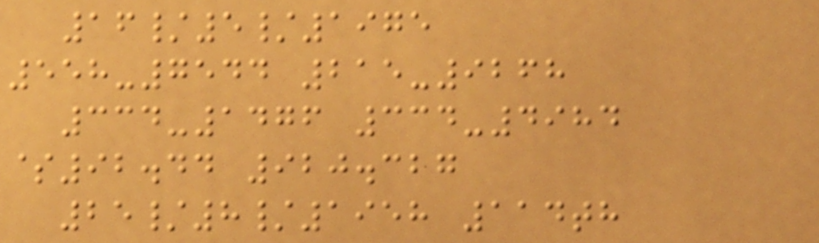16/5/1975
558-7544 215-9268
334-1476 334-4984
$92.44 920.327
25/8/1958 114th
